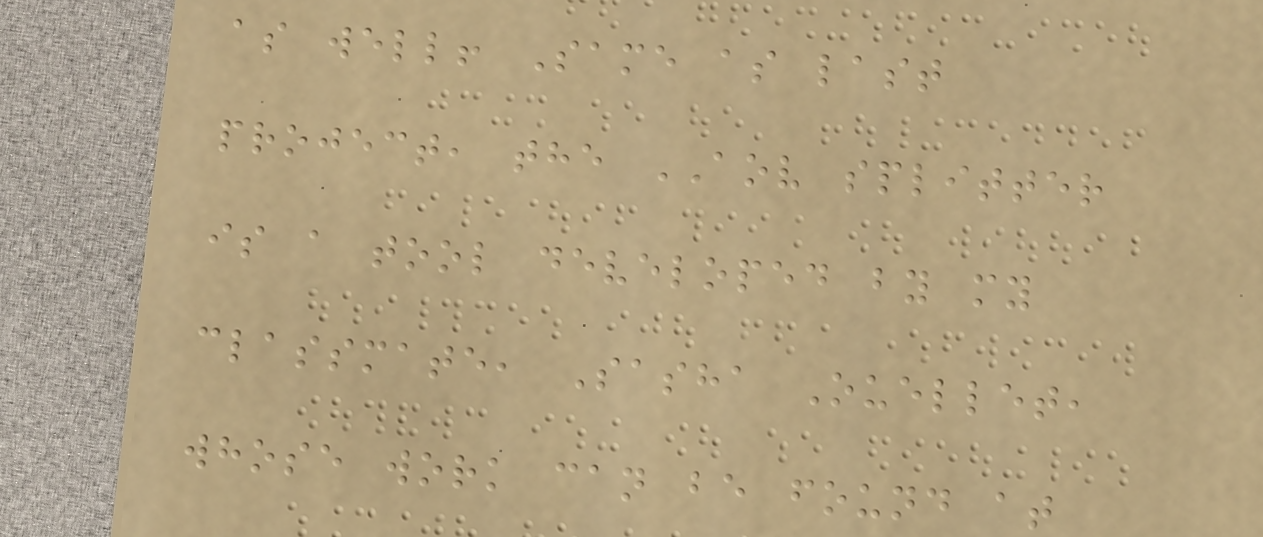as well! Same as last
project, the AOV splitter
is a tool developed by my
classmate, Sasha Ouellet,
whose work can be found at
